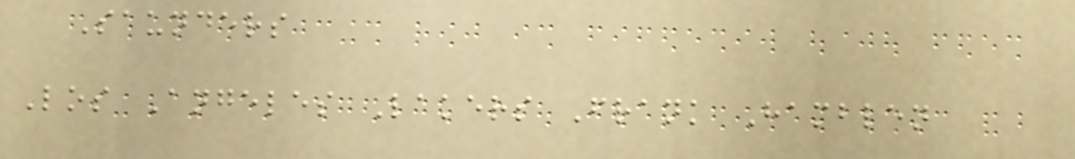Saunders
Los Angeles Lakers Frank Hamblen
